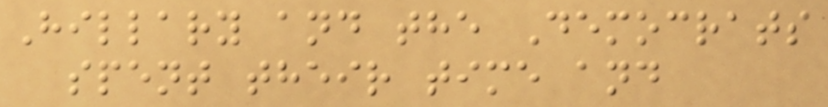Hillary and the Democrats
spent their time and
